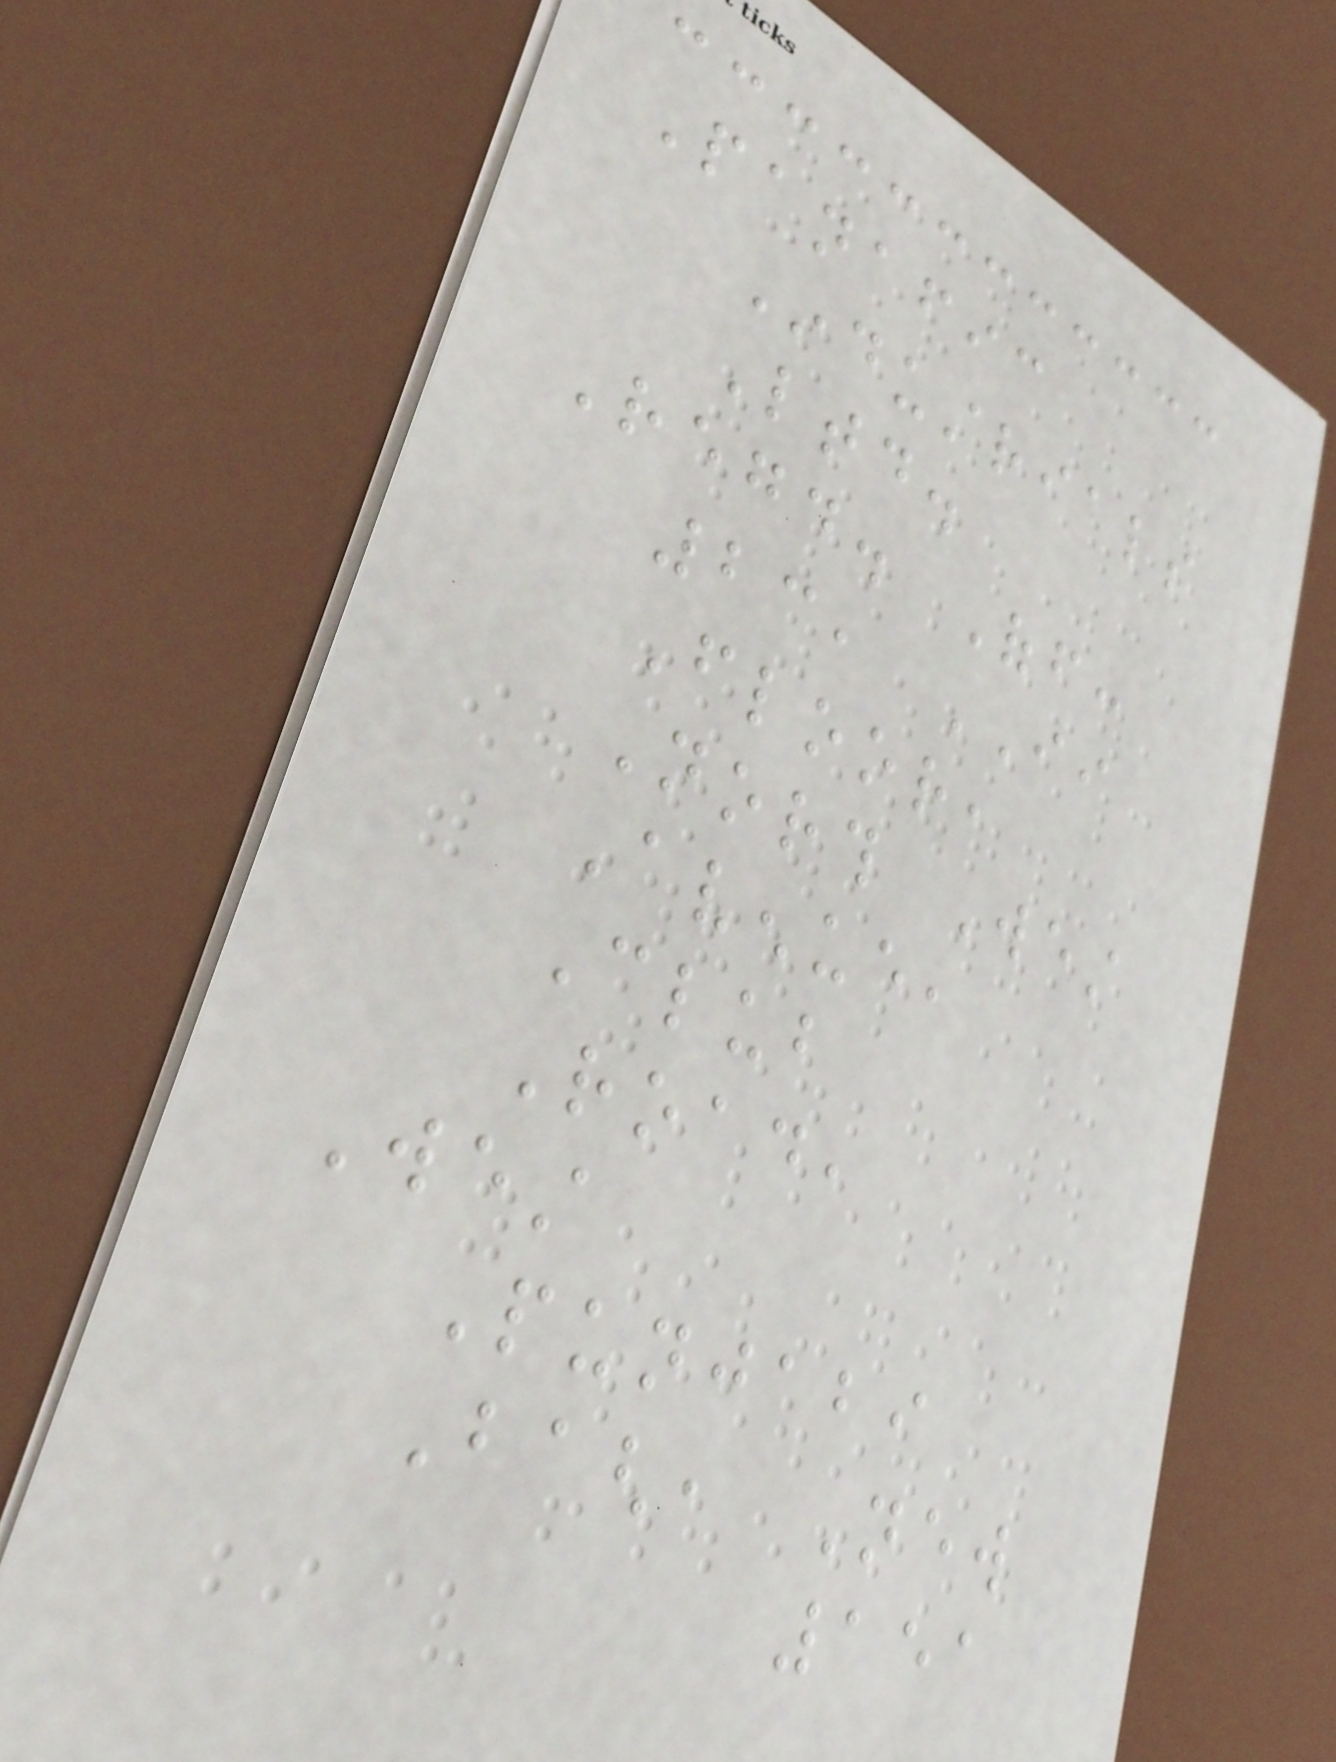Panafic
Industrials
Ltd.
Regd. Off:
23, II
Floor,
North West
Avenue,
Club
Road,
West
Punjabi
Bagh, New
151
